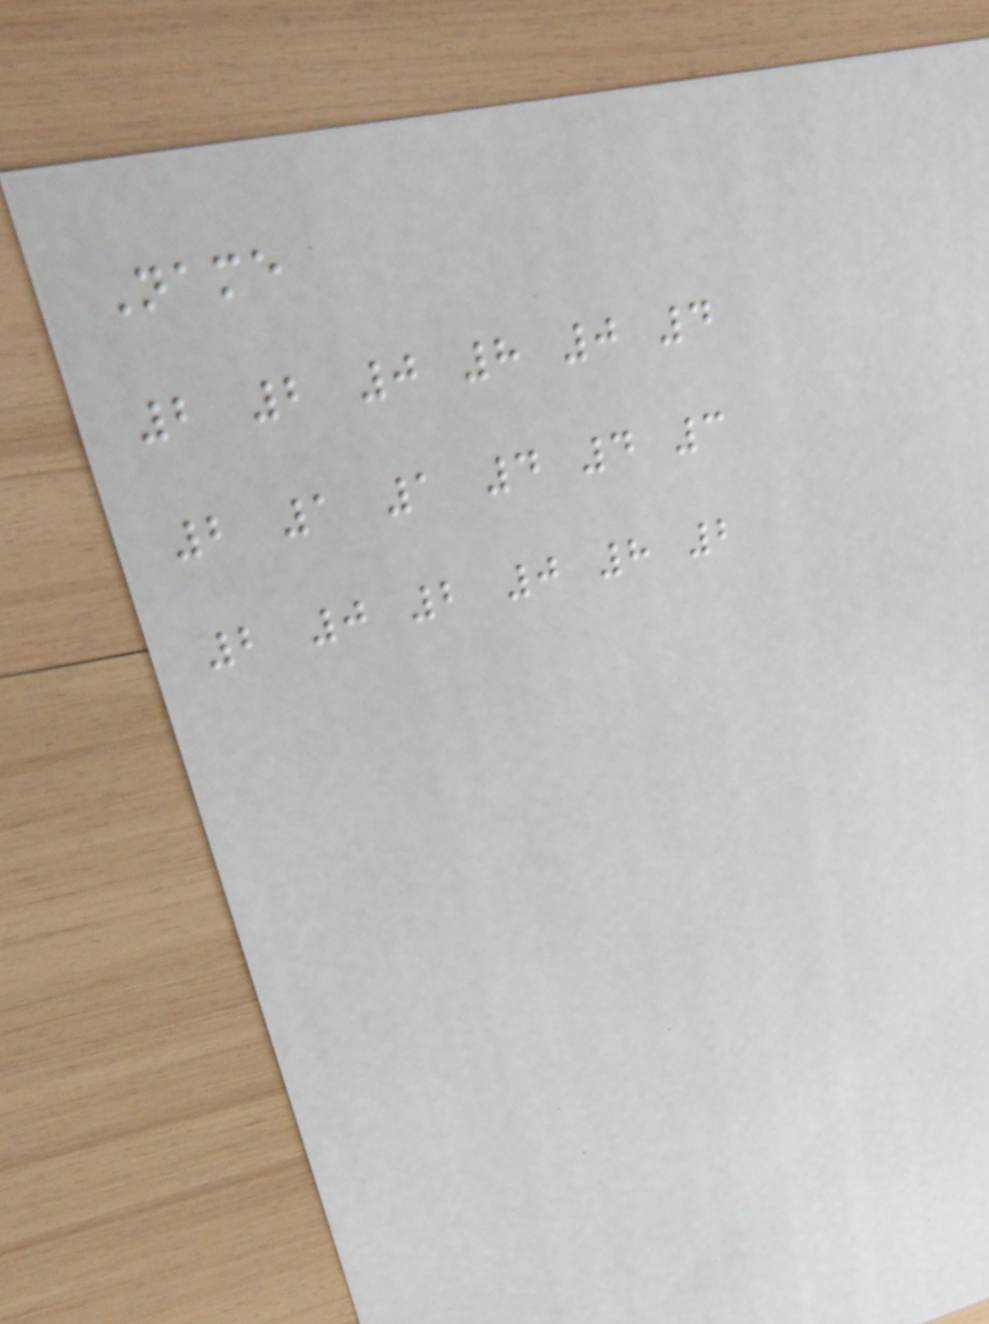Name
2 2 0 8 0 4
2 1 1 4 4 3
2 0 2 0 8 2
